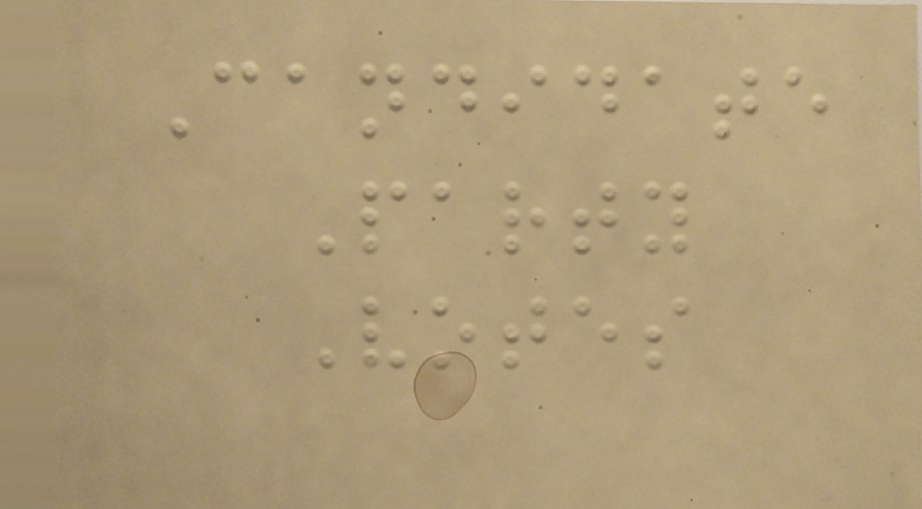Candidate
Party
Votes
